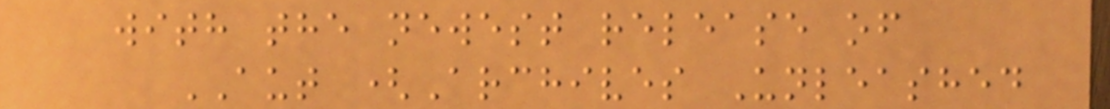with the newest release of
AUT (Archives Unleashed
